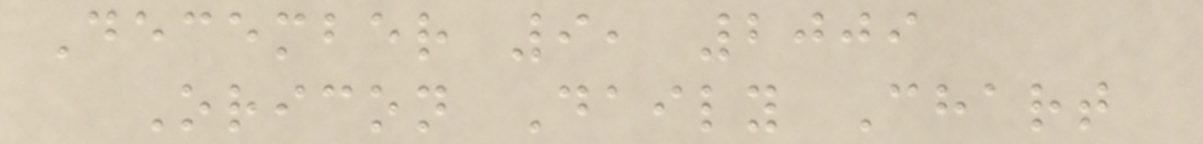December 9, 2009
Oricon Daily Chart
